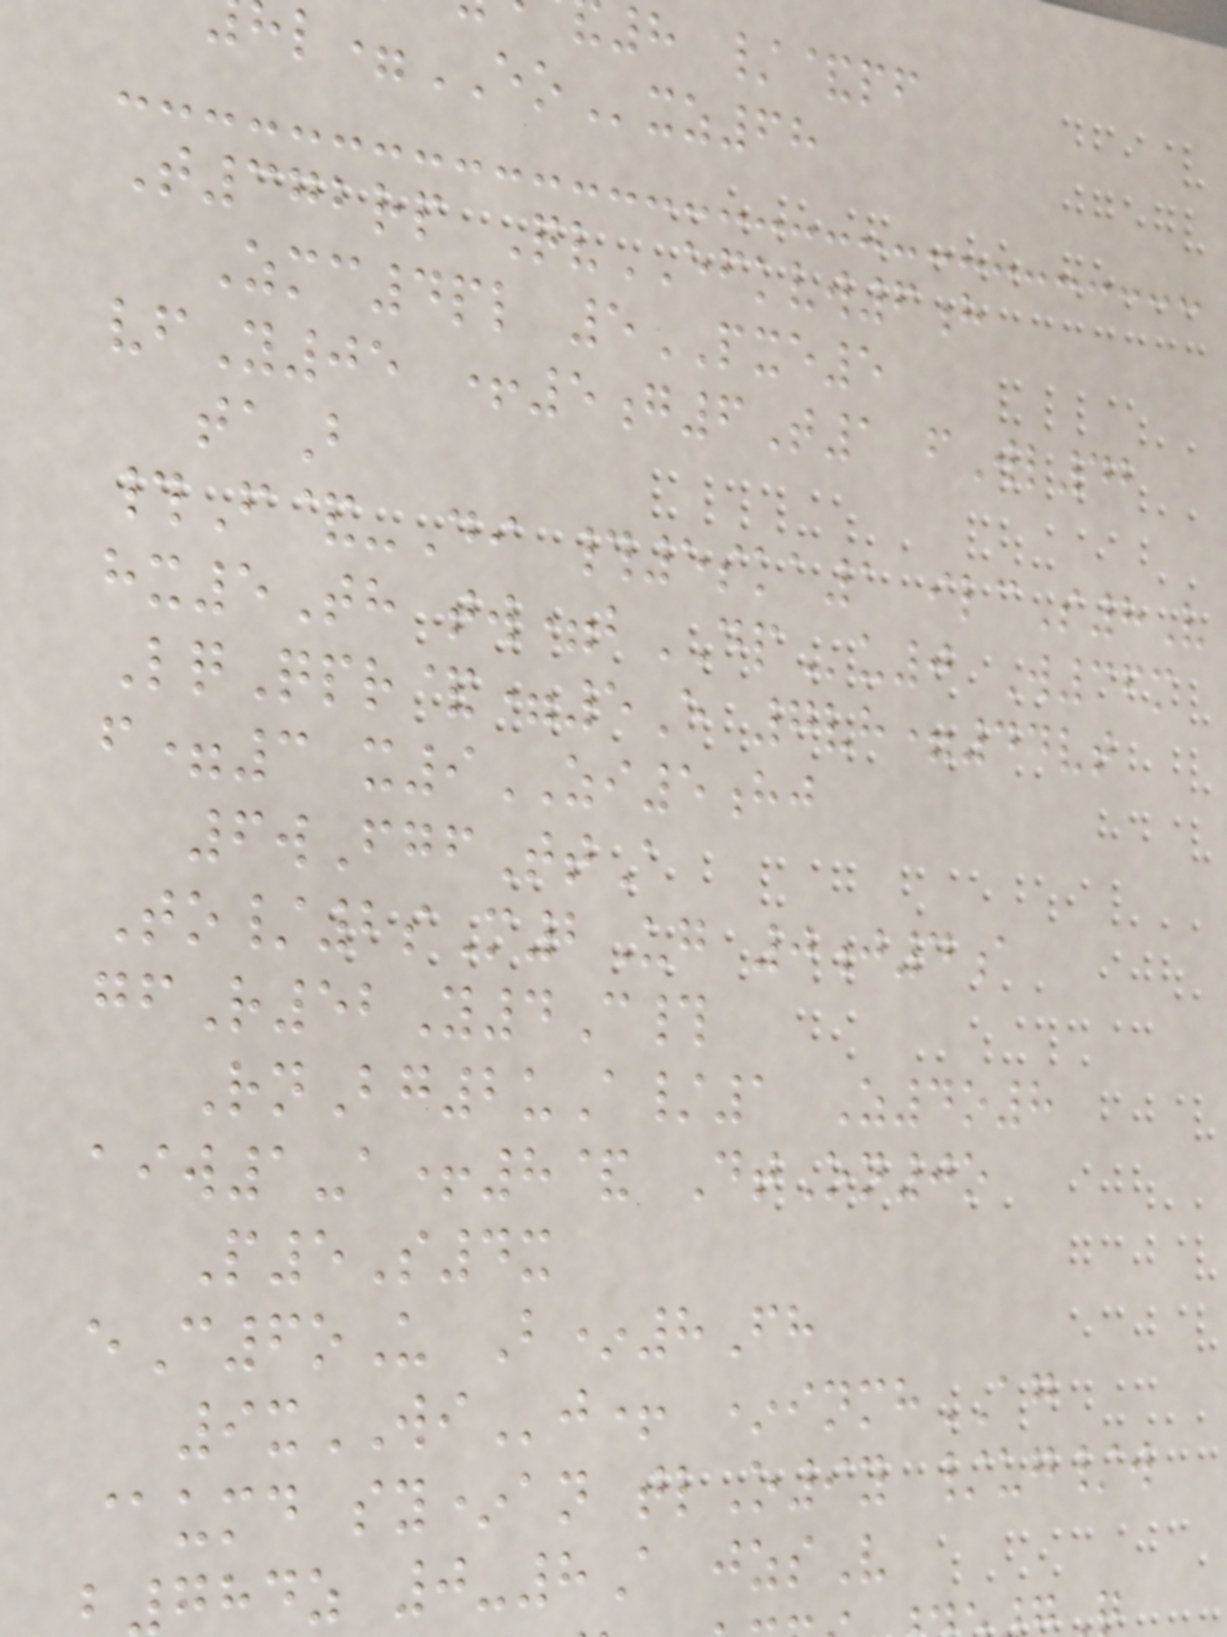8 /&pf
l=EOxz68
T372rp QvEFKVW6h
Zmc4pl 5PXE5
vfY05 +5g6T1 fWl42
taB
#F&-Di #5ska1 ilcS8V
hx5Th tw=bDPu0 W36m
LqQpr&=5E 7vh=44vt
f=3 x9ZI5hj
6wFgfTtA
To/2sM2Ug 0j4a
gfR52Y4C#
RnBg2uA/1 Z4o8
aiw1-a+8& DtOn0o
P5S4x
eC6oU B*8Fh
9xWIj+ *inmhAG
@umd sy*an tlO9y /ug/w
ghdz 0-8A jzsV
